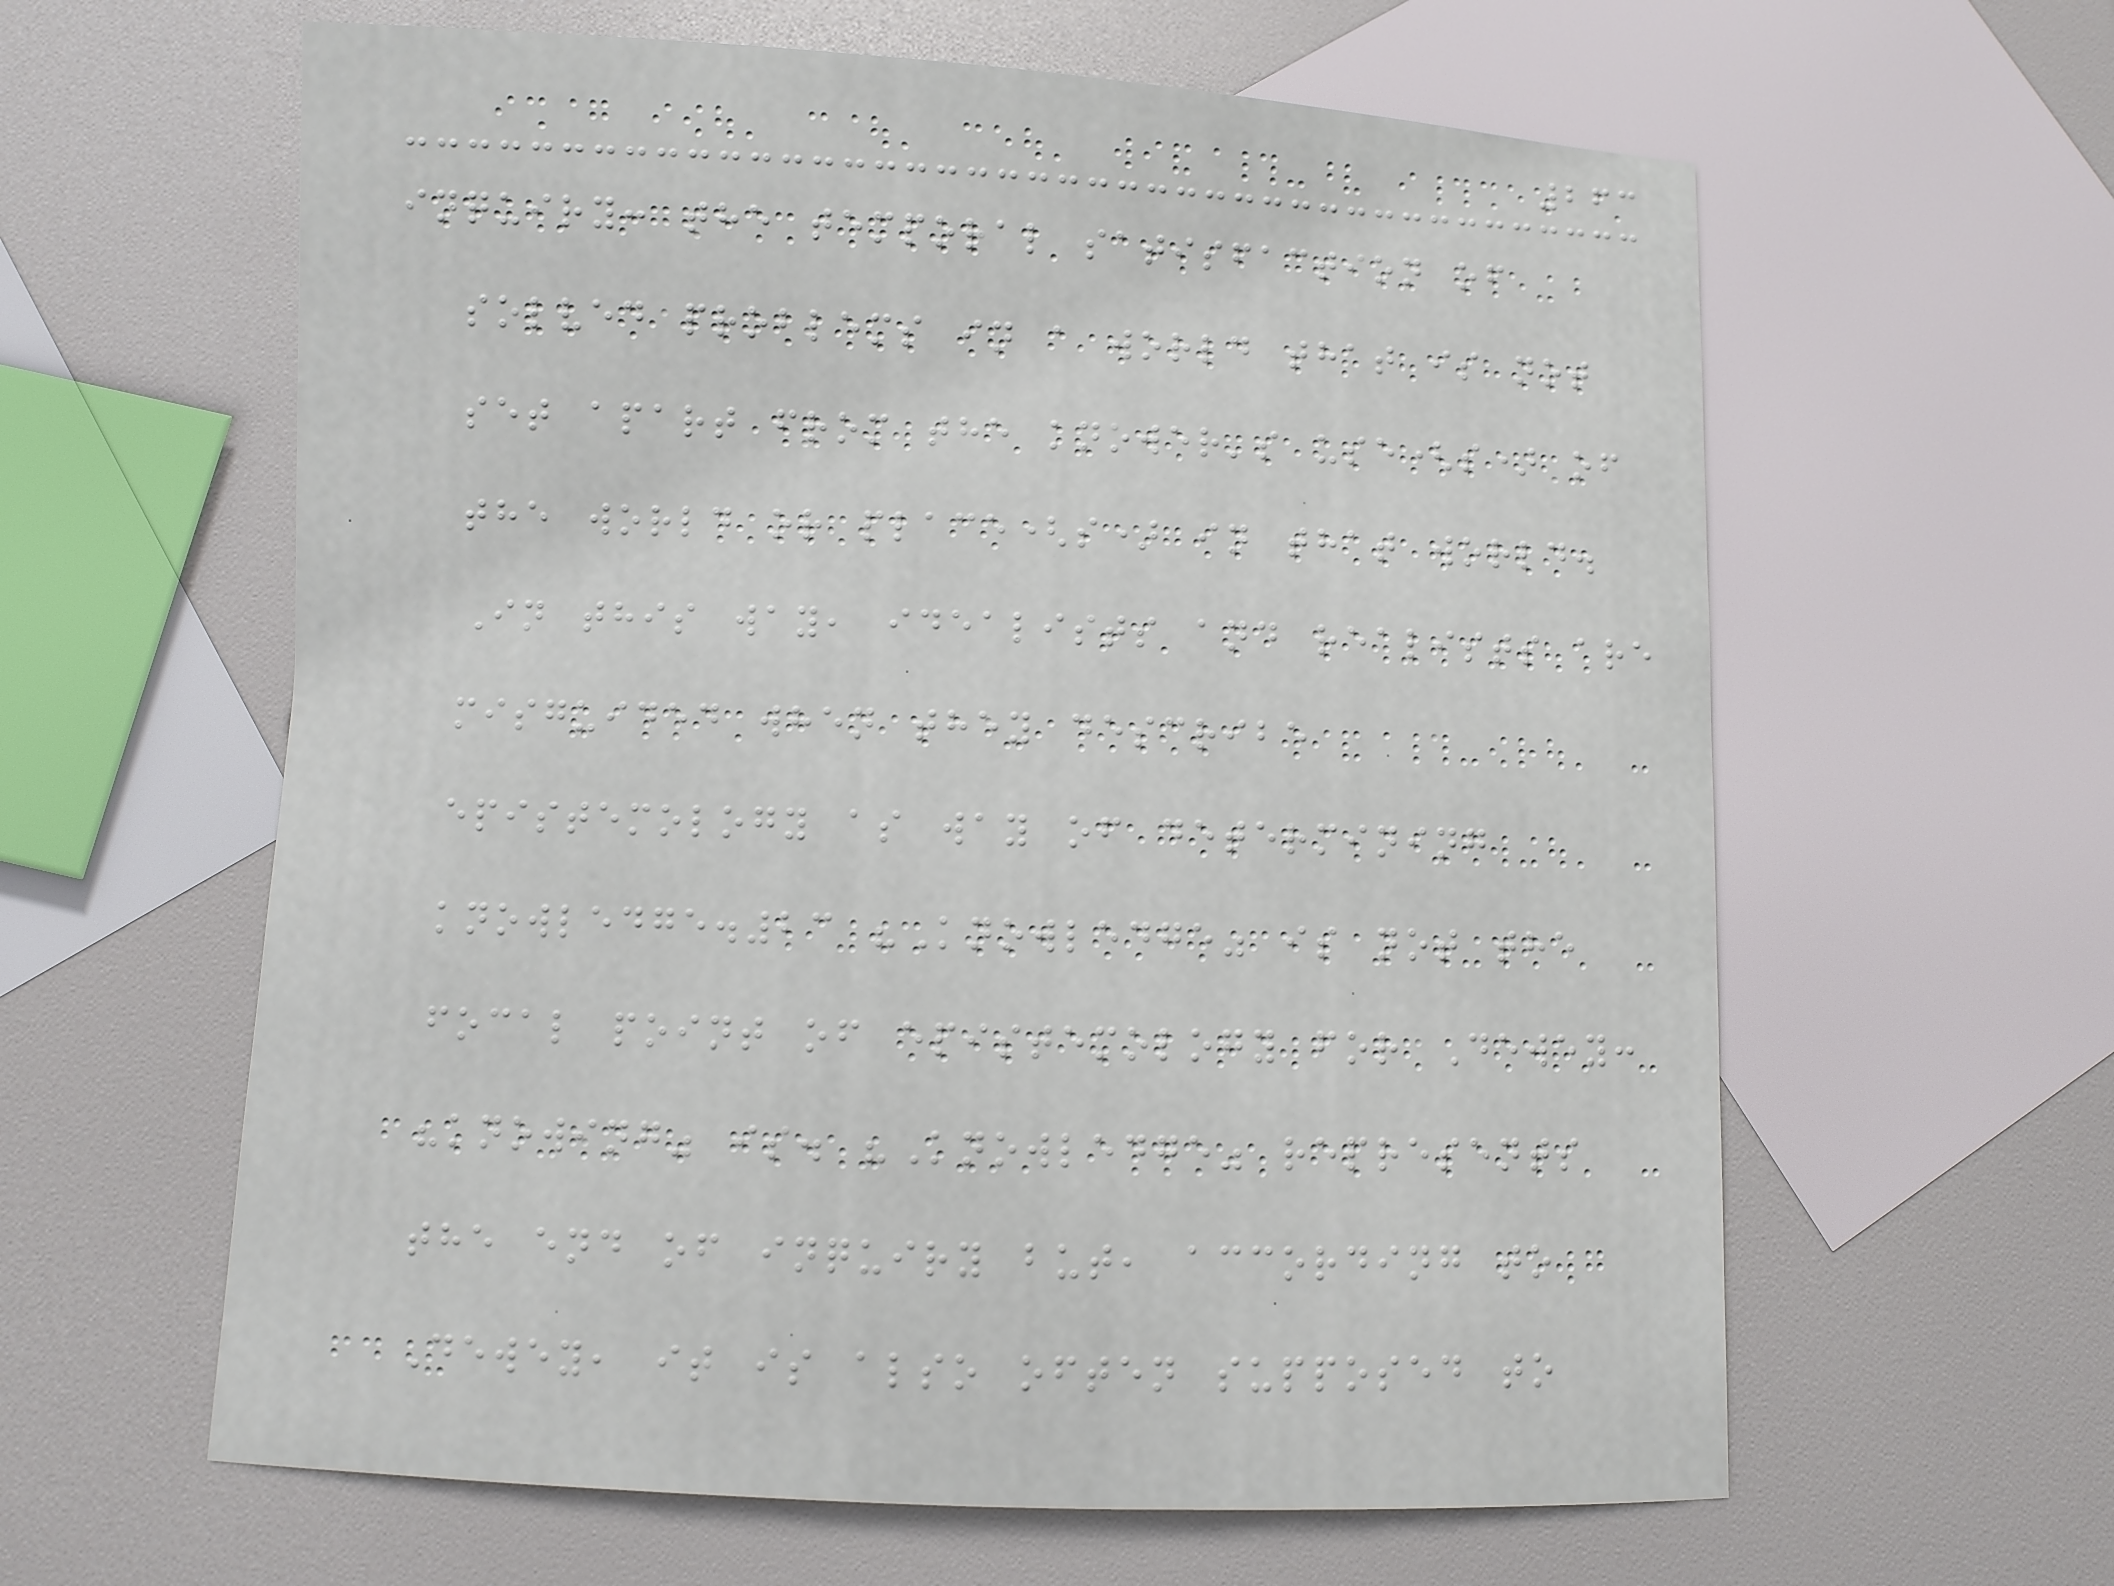263
inquiry: the temporal satisfaction of
solved problems in a world that is not
set apart from the knower's use(s) of
the world or place(s) in that world.
In this way, idealists and realists are
misguided when they describe
epistemology as way of determining
knowledge.23 "Knowledge" is not the
focal point of epistemology for Dewey:
"knowing" is. "Knowledge" represents
the end of inquiry but, according to
Dewey, it is also often supposed to
